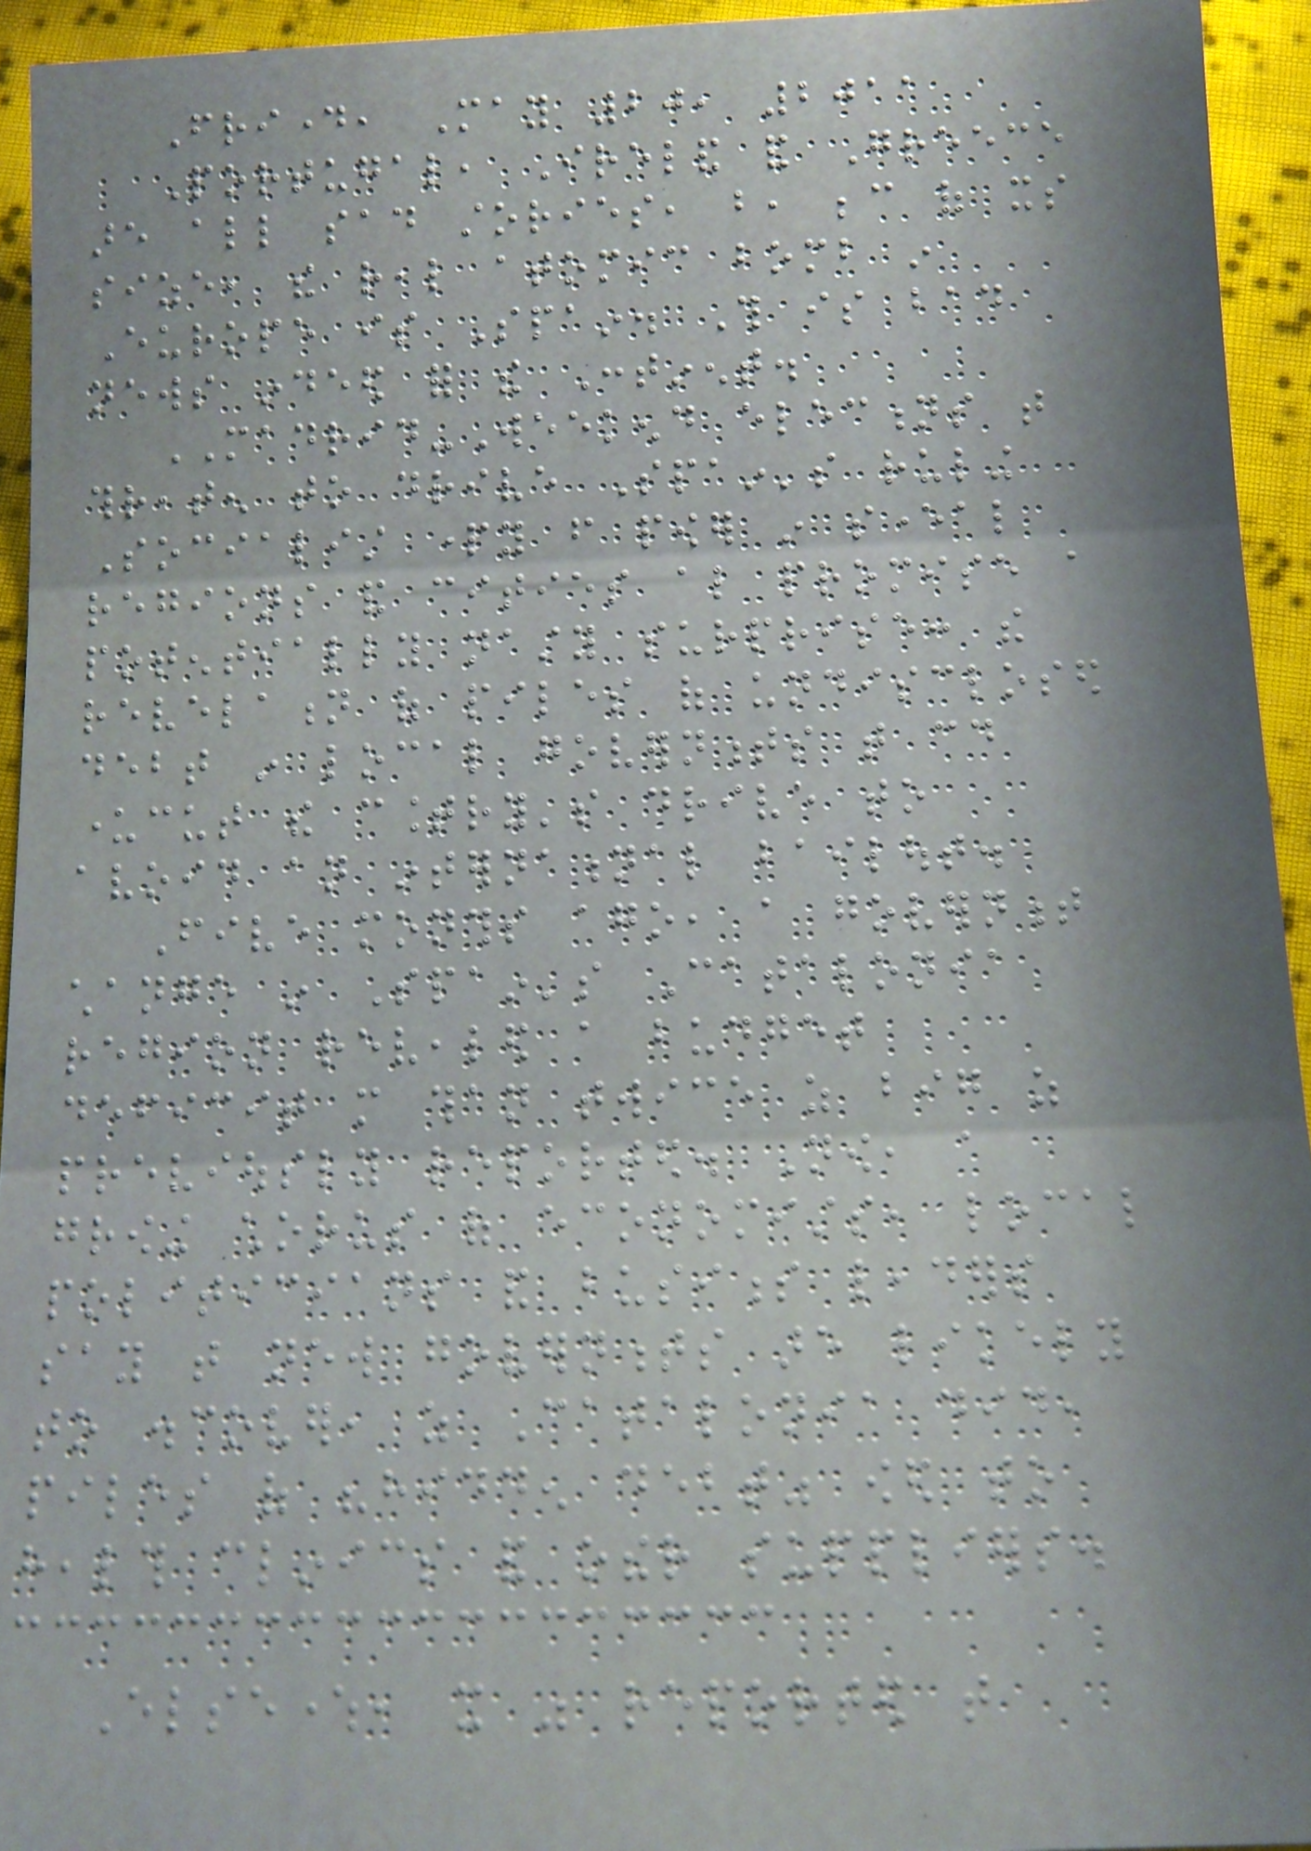Friday, May 20, 2011
Portugal, Ireland and Greece
are all sad stories, but, because of its
size, the real atomic bomb in
Europe is Spain. This is bad
news indeed for the Continent.
MADRID-Weekend elections that
threaten to drive Spain's ruling
Socialist party from power in several
regions and cities also promise a
potentially nasty surprise: the
revelation of piles of undisclosed
debt in local governments that could
undercut the country's drive to
avoid an international bailout.
Five months ago, a government
change in Spain's Catalonia
region revealed a budget
deficit more than twice as big as
previously reported. Now, a
growing chorus of economists, local
politicians and business leaders
say that new governments are likely
to discover, as Catalonia did,
piles of "hidden debt" owed to
health clinics and other suppliers.
Elsewhere, it was reported that
